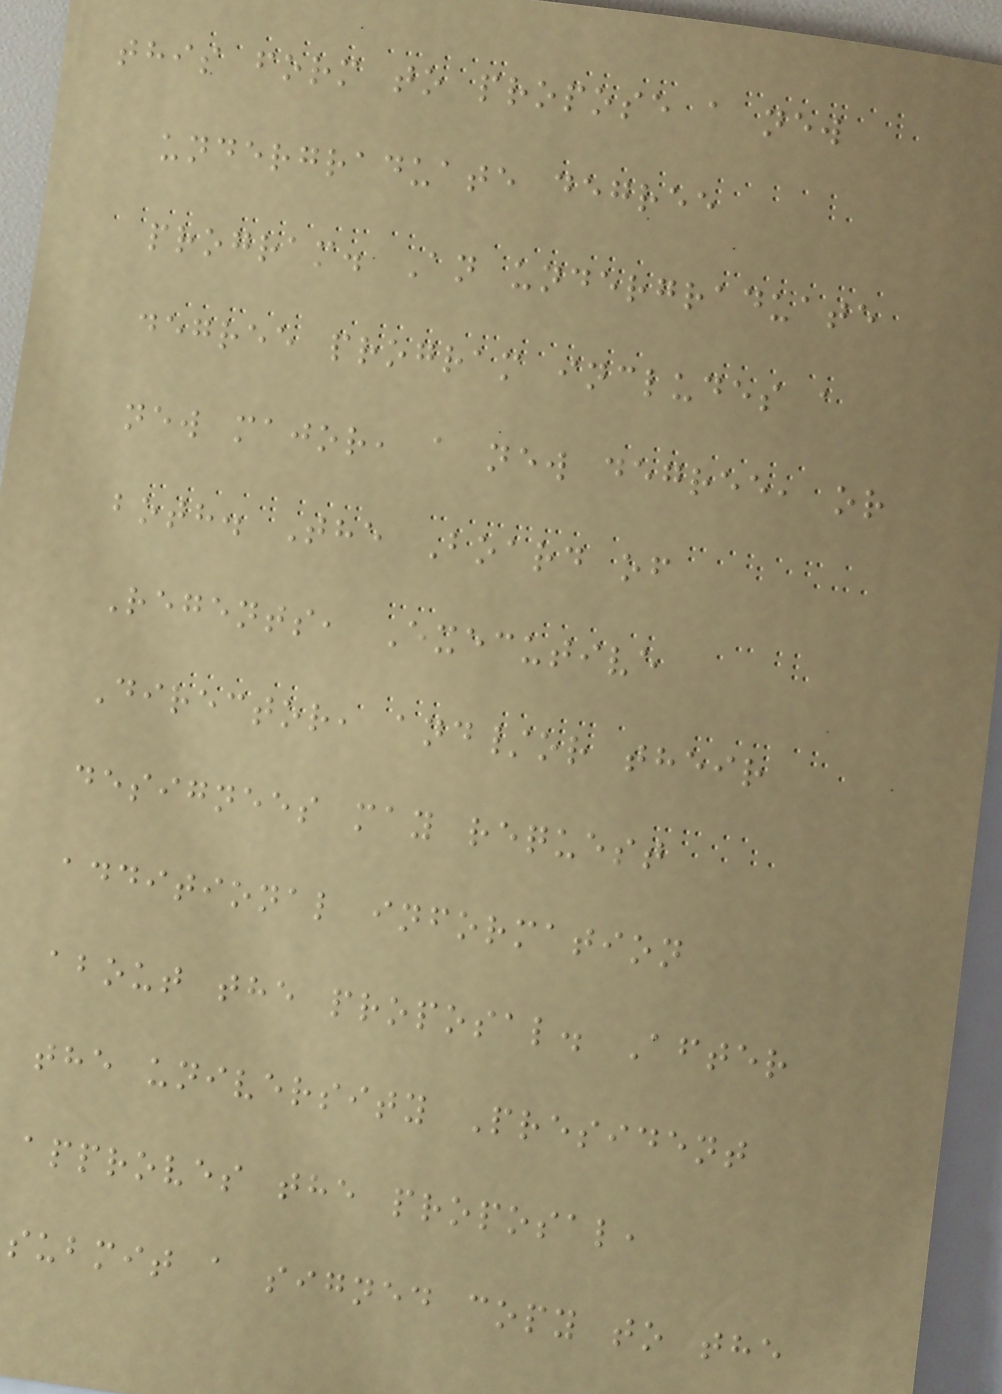this form to propose a new
undergraduate degree
program. An undergraduate
degree program includes a
new major, a new degree, or
both. The Board of
Regents, Executive
Director, and/or their
designees may request
additional information
about the proposal. After
the university President
approves the proposal,
submit a signed copy to the
